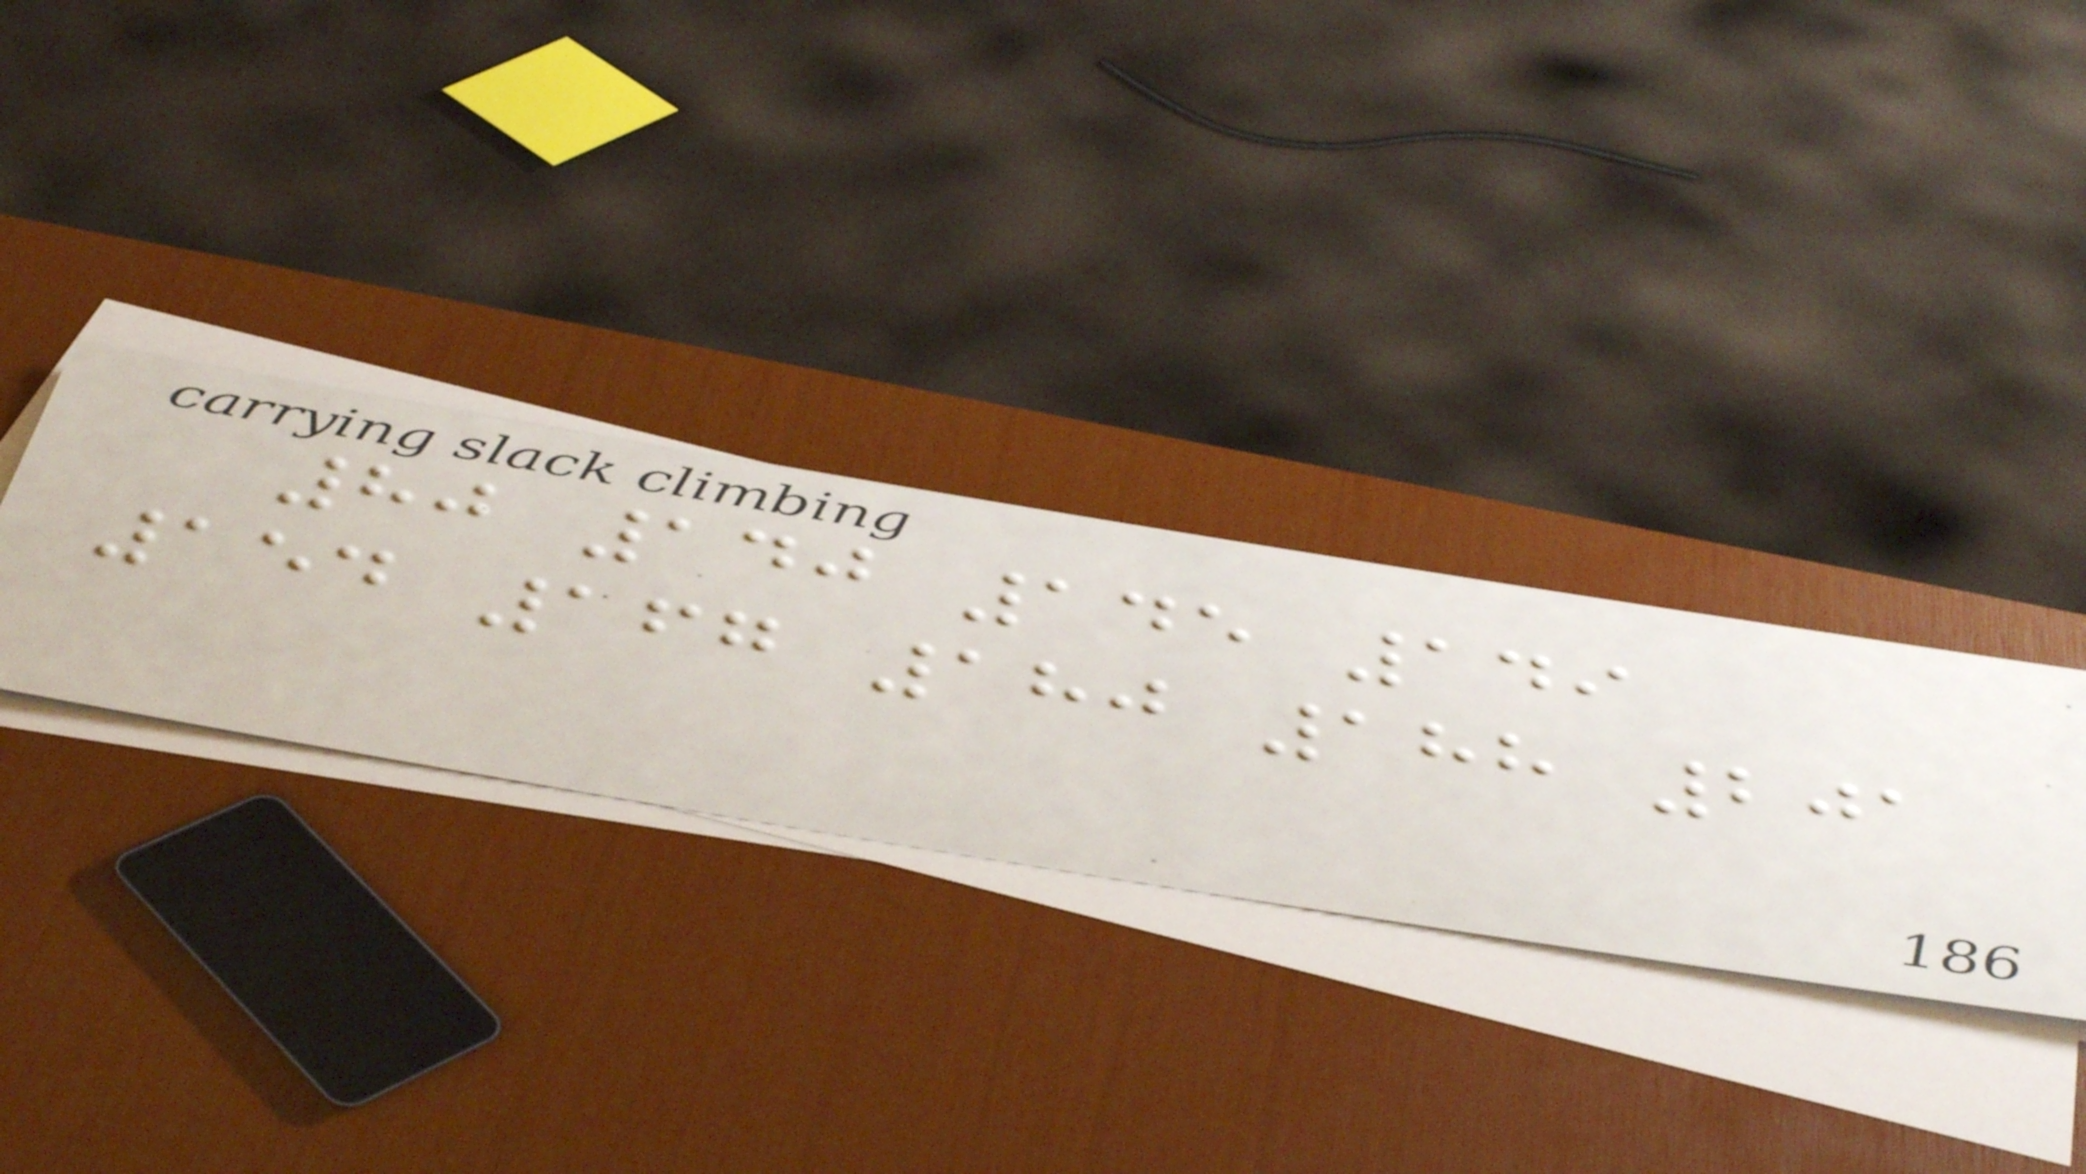80 140 145 149
154 167 180 188 201
